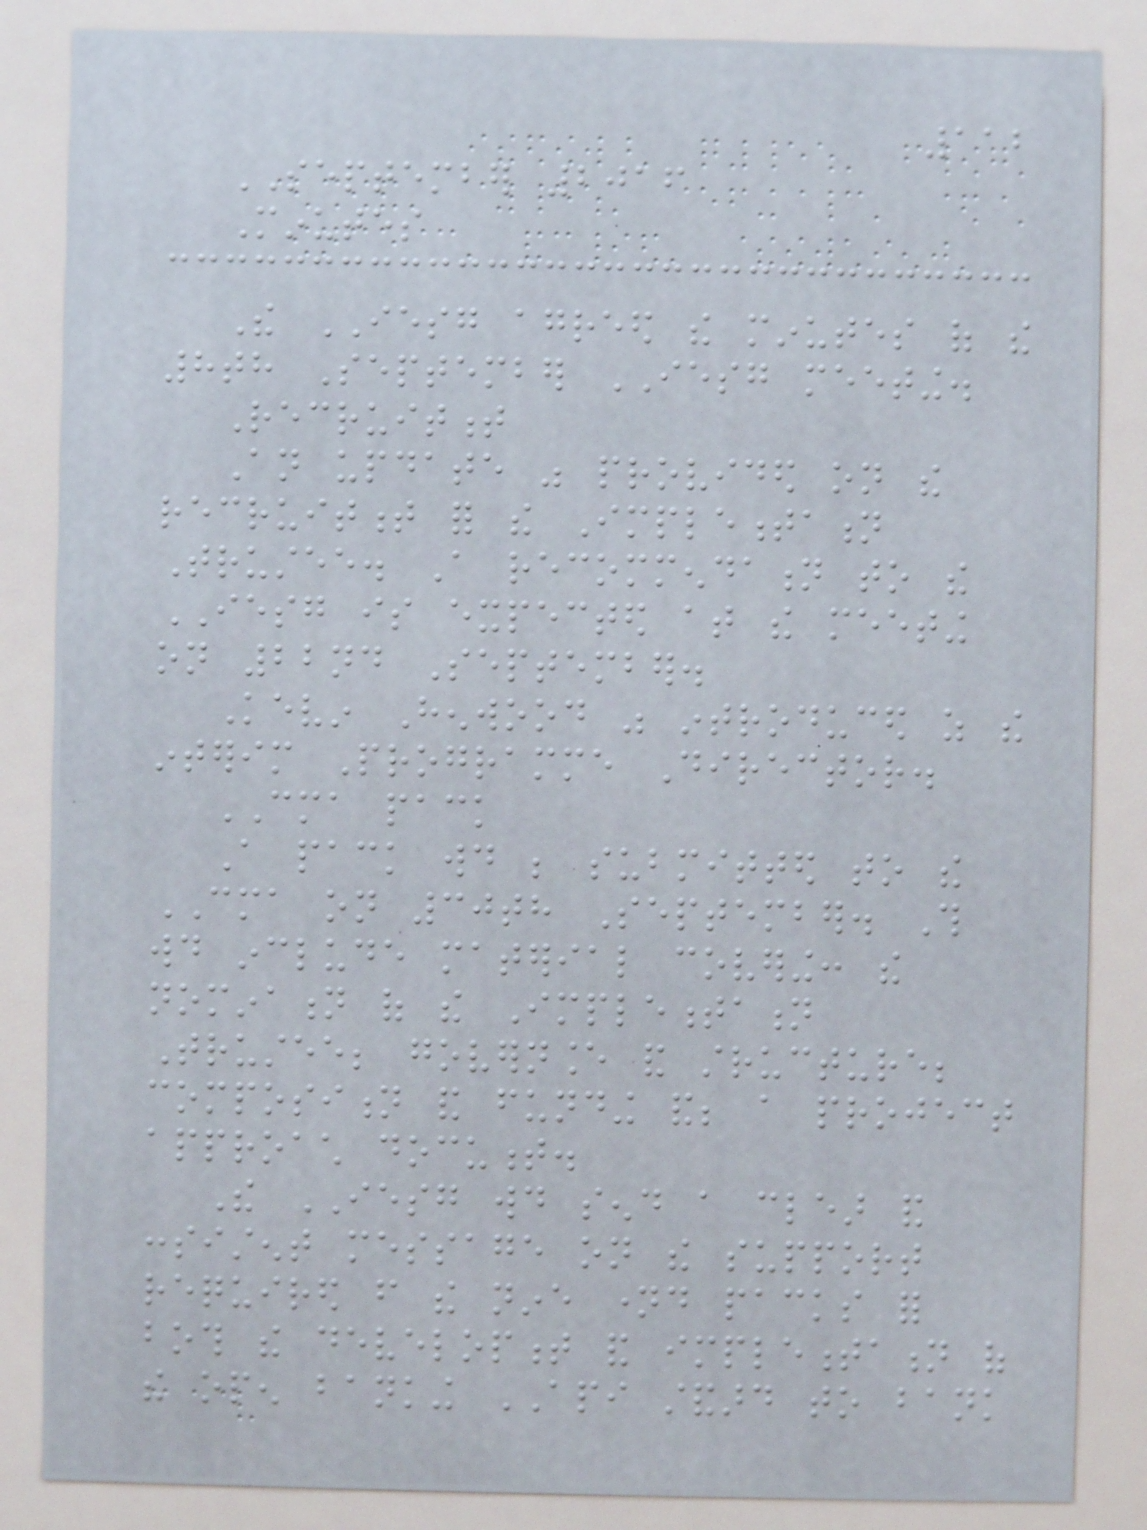112
SEPTEMBER 2016
Minutes
The IESG agreed the minutes of the
8th September IESG meeting.
Recruitment
An update was provided on the
recruitment for the Implementation
Trustee. A recommendation to the
IESG is expected at the meeting
on 22nd September.
Kevin Henwood was introduced as the
interim Programme Director.
CMA pack
A pack would be submitted to the
CMA on 30th September. This
would include material covering: the
nomination of the Implementation
Trustee; governance and structure;
composition and funding and; a project
approach document.
The IESG would send a clear and
consistent message on the support
required from the nine named packs for
both the development and implementation of
the open banking API standard to bank
